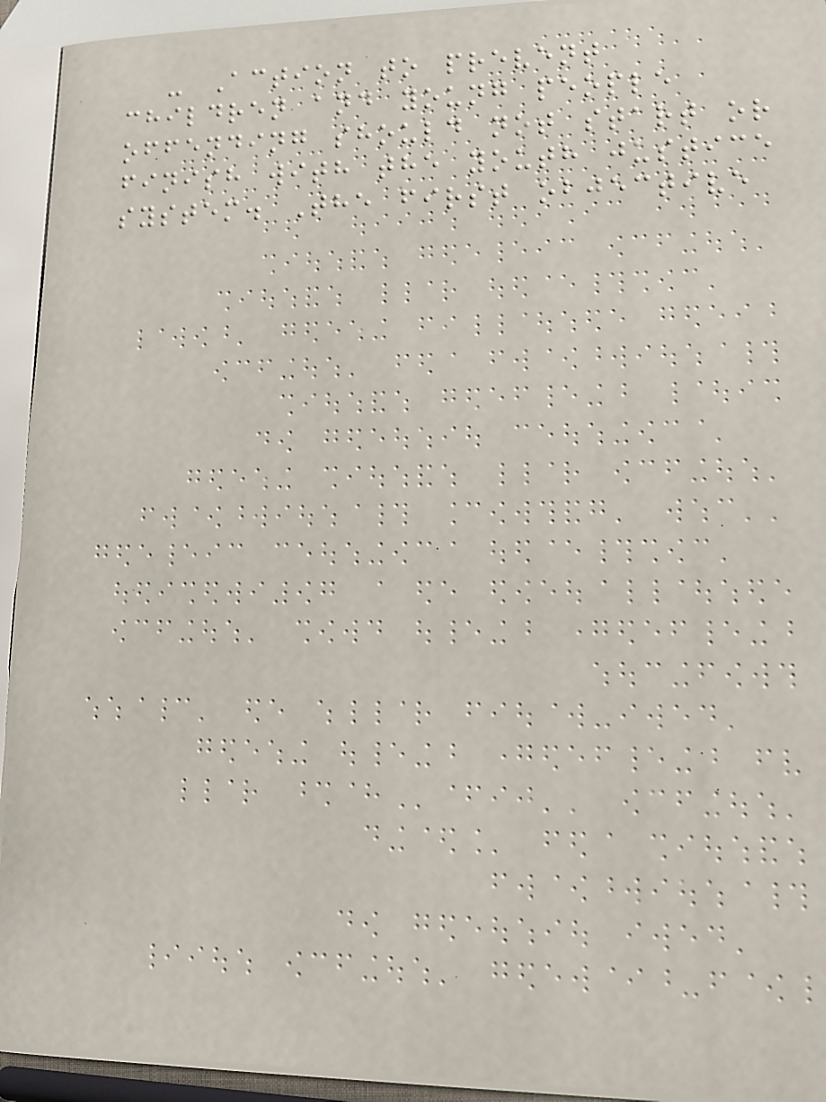- Action to prevent
children and young people
offending should not start or
finish with the youth justice
system. The first objective
